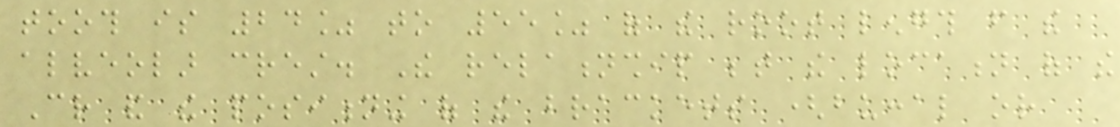tooth is 24% to 55% of the root length from the
alveolar crest. The relationship between the location of the
Cr and the positioning of the brackets (buccal or
